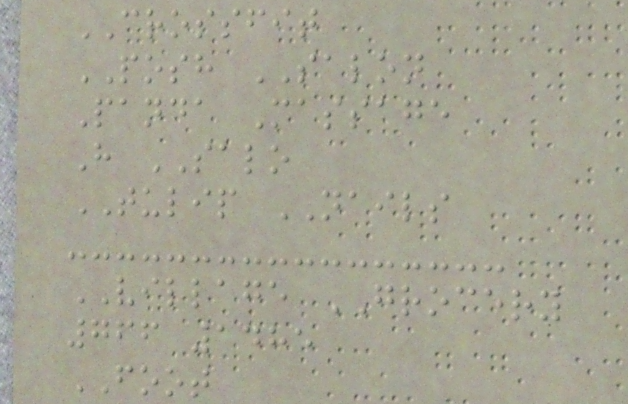CROSSFIT
POSH SALON
Panda Massage
H SALO
TULIP NAILS
VILLAGE GROCERY
766 1485
FOOT
